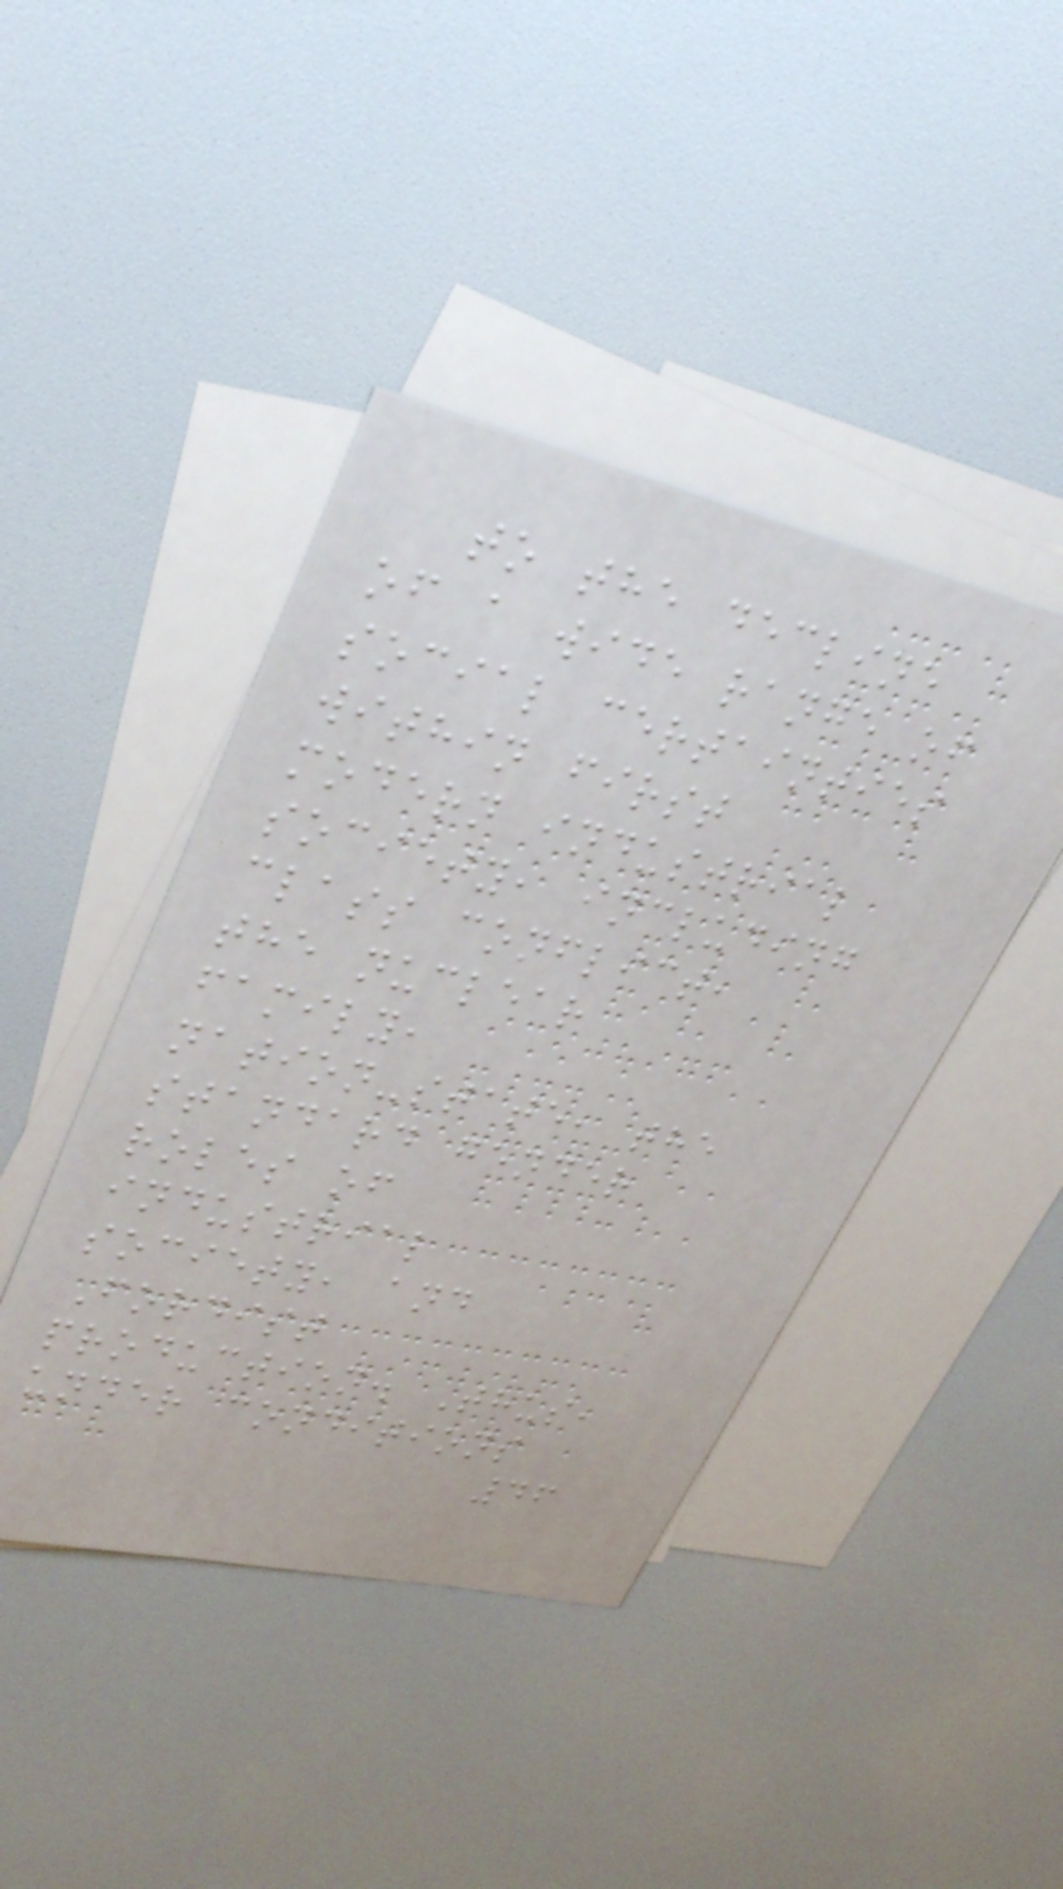to the decline
of a wide range of
social certainties
within first
modern industrial
society, including
class conflict,
the nuclear
family,
nation-state, the
standard gender
roles of
industrial
society, and
Fordist
production. Thus,
under conditions
46
